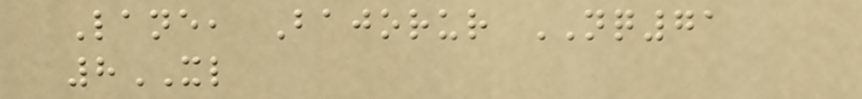Lane, Bajorur NQ71
8XL
